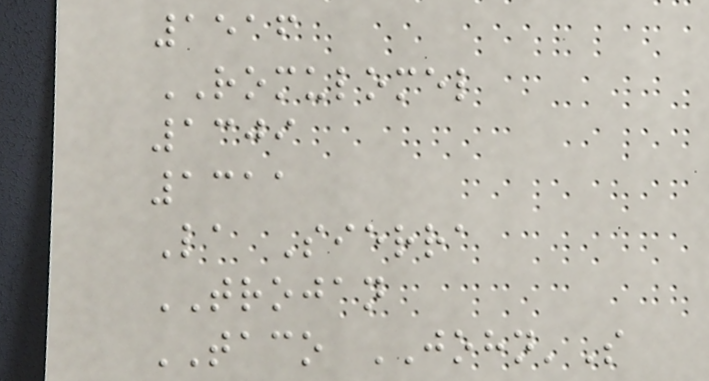1516
ROMULOMEL
1309
1311
La Sierra
TROJAN
TACO JOHN'S
